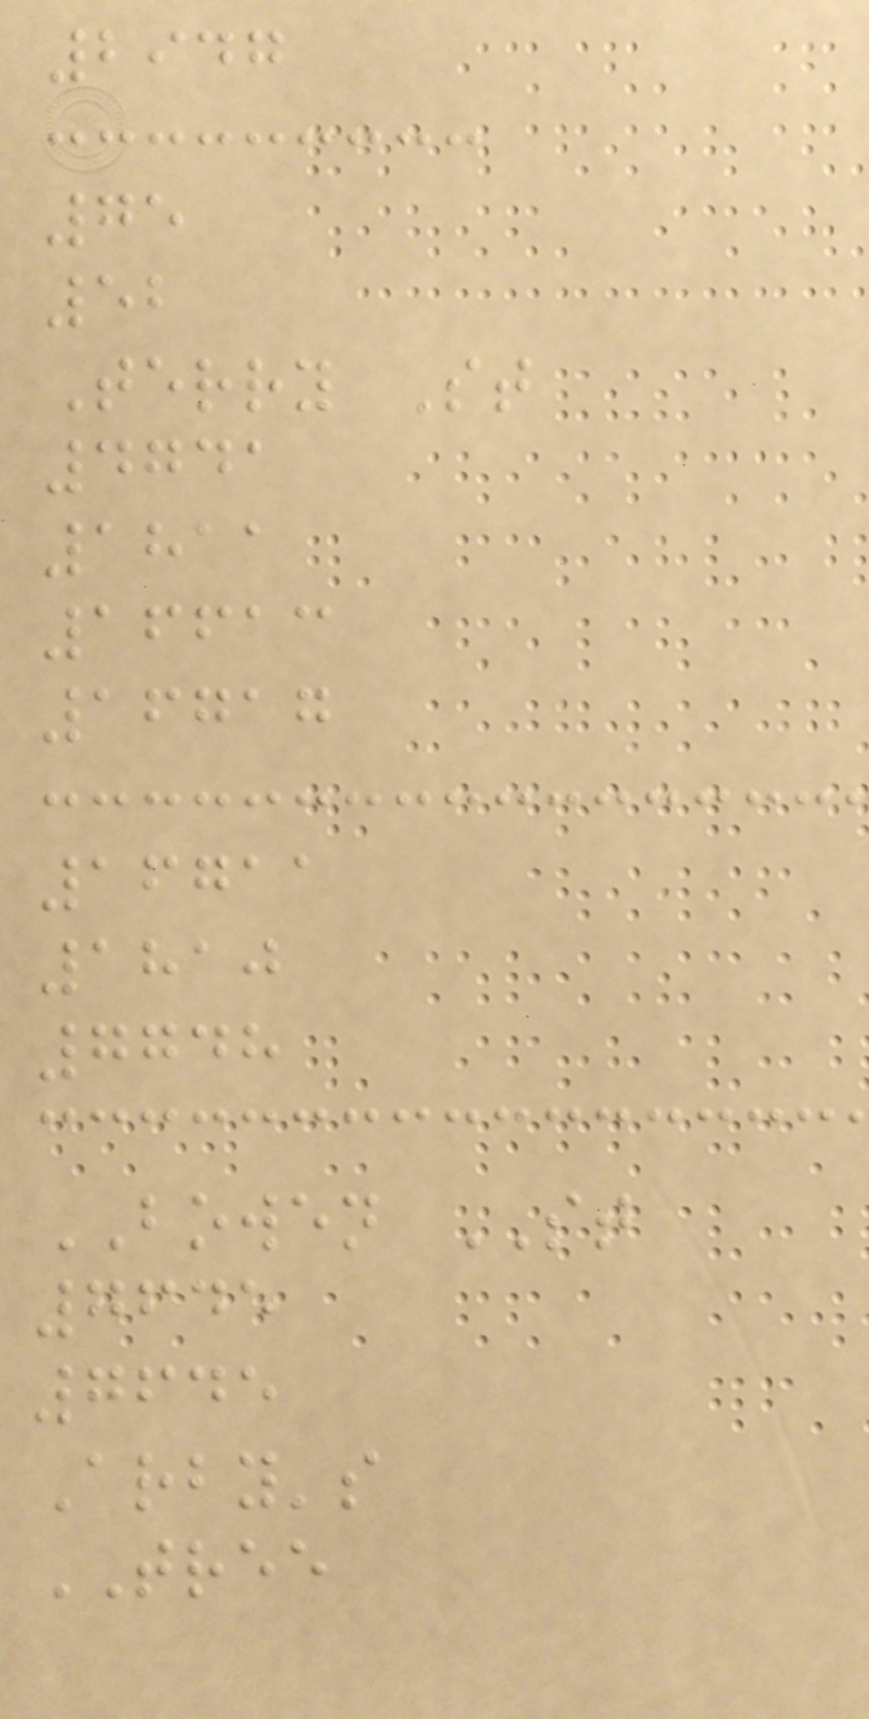2947
75
52
Terry St
4741
1811
16613
16717
16711
1810
7748
BOWEN ST
7645
7645
Arby's
TREE
